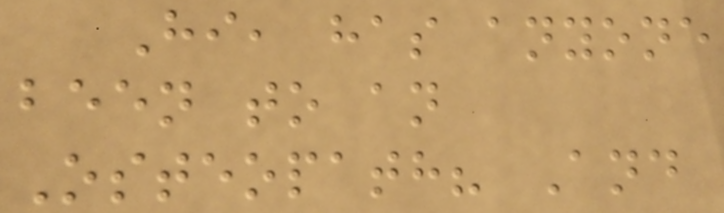Hi, has anyone
been to an
Osteopath? And
